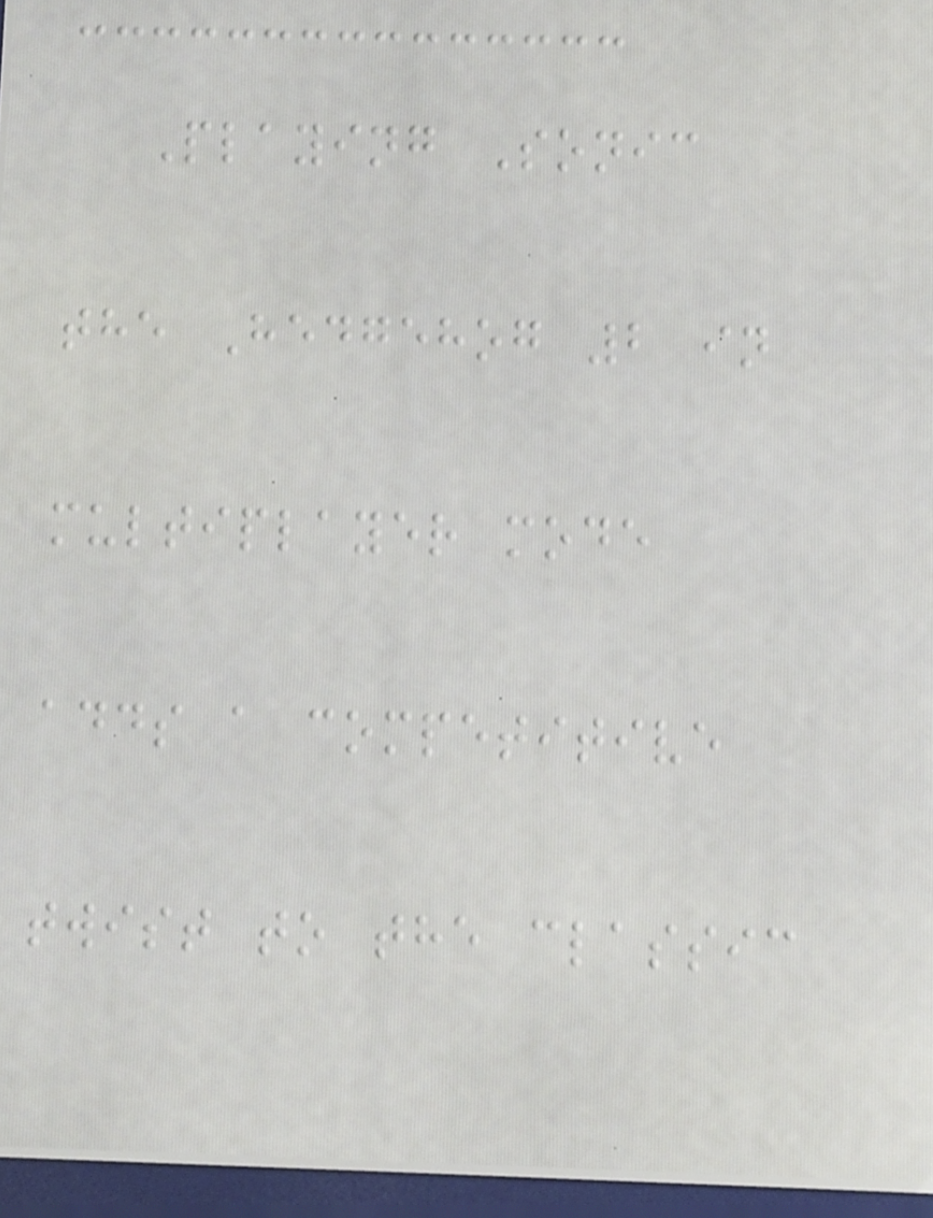Playing Sonic
the Hedgehog 2 in
multiplayer mode
adds a competitive
twist to the classic
